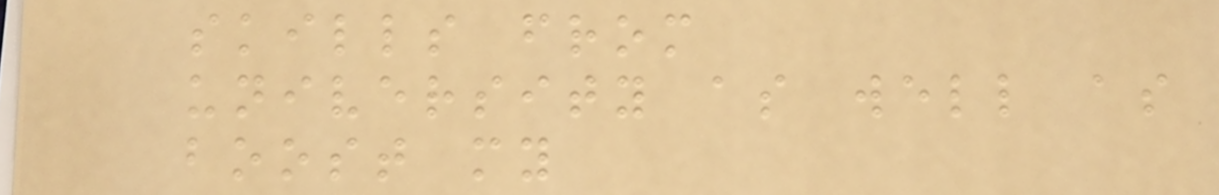skills from
university as well as
boost my
